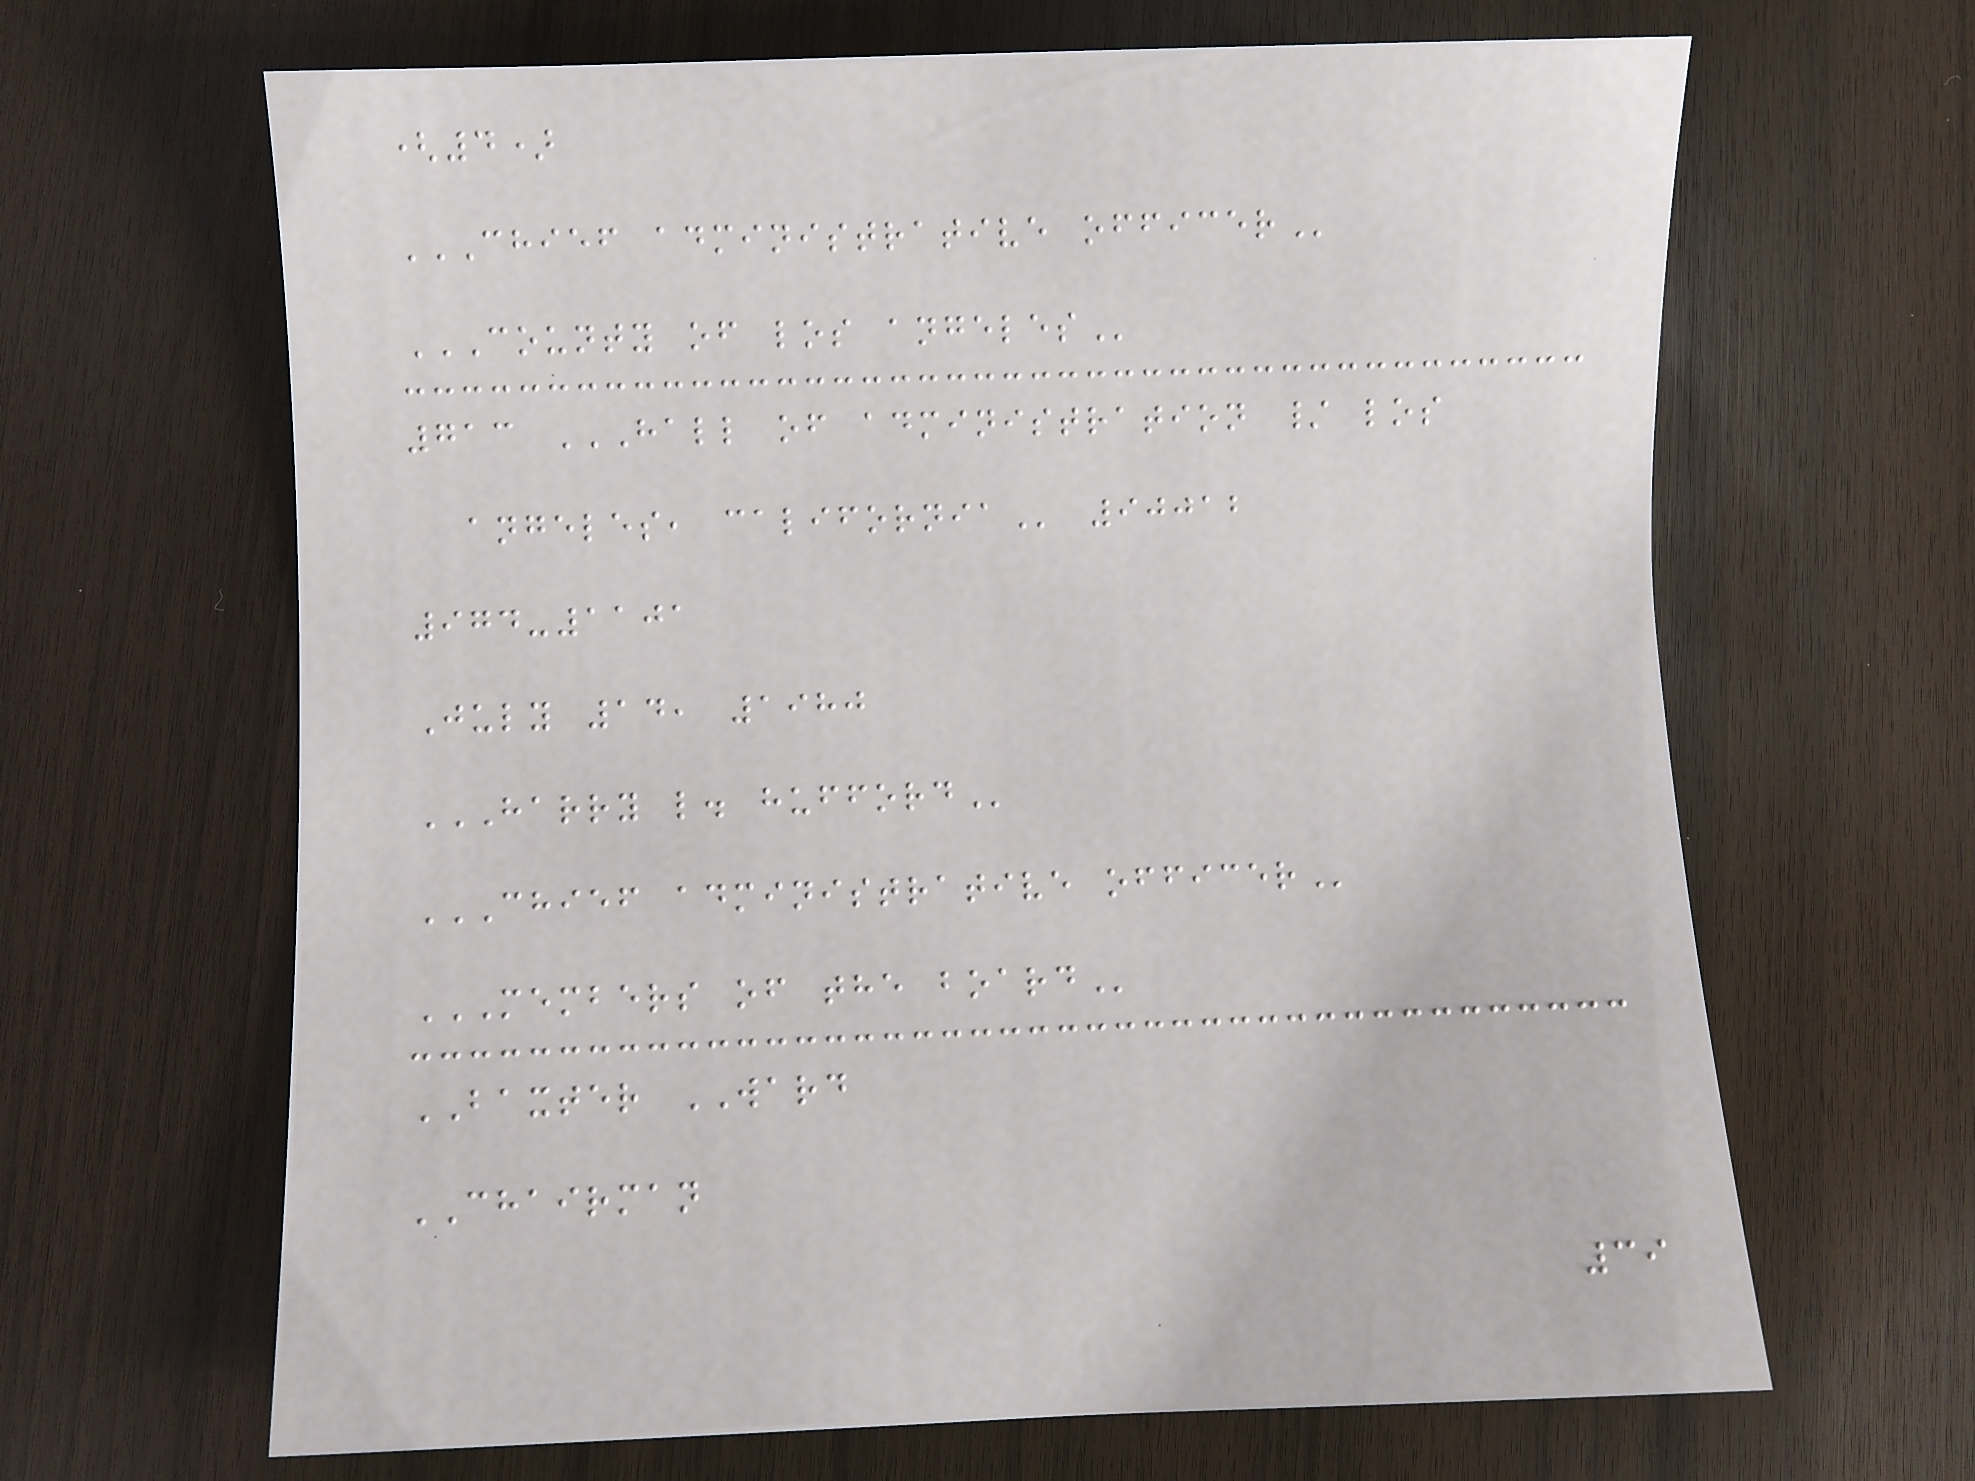(4)
CHIEF ADMINISTRATIVE OFFICER
COUNTY OF LOS ANGELES
713 HALL OF ADMINISTRATION / LOS
ANGELES, CALIFORNIA 90012
974-1101
July 14, 1980
HARRY L. HUFFORD
CHIEF ADMINISTRATIVE OFFICER
MEMBERS OF THE BOARD
BAXTER WARD
CHAIRMAN
39
